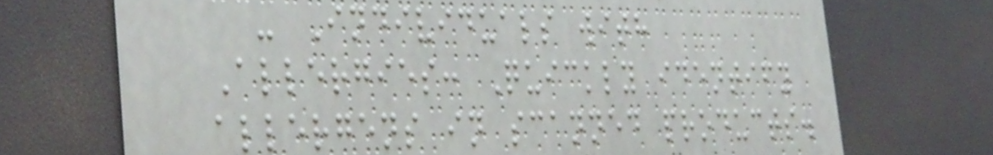- Individuals with
Allergies: Quickly identify
allergens in scanned products.
